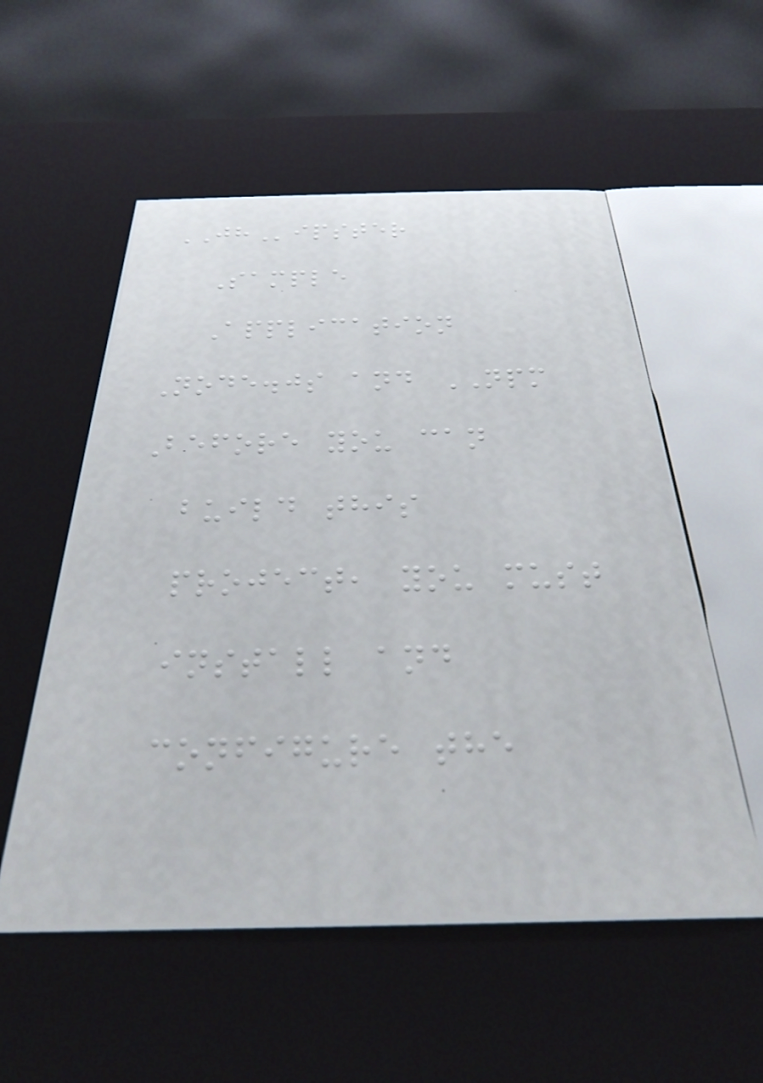JHipster
Sample
Application
Node.js and NPM
Before you can
build this
project, you must
install and
configure the
